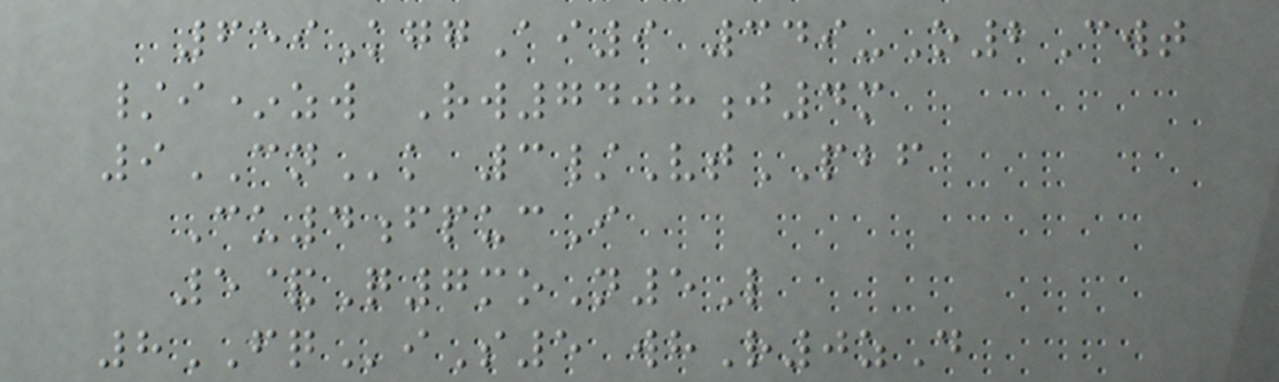659KggAi9 349-O2Cwt
/i*zw Rw7408j4m
9CNk 3/VtPBF
Cu4fpucI
5&Q7moN5L
8FQiS5 whR0zD
